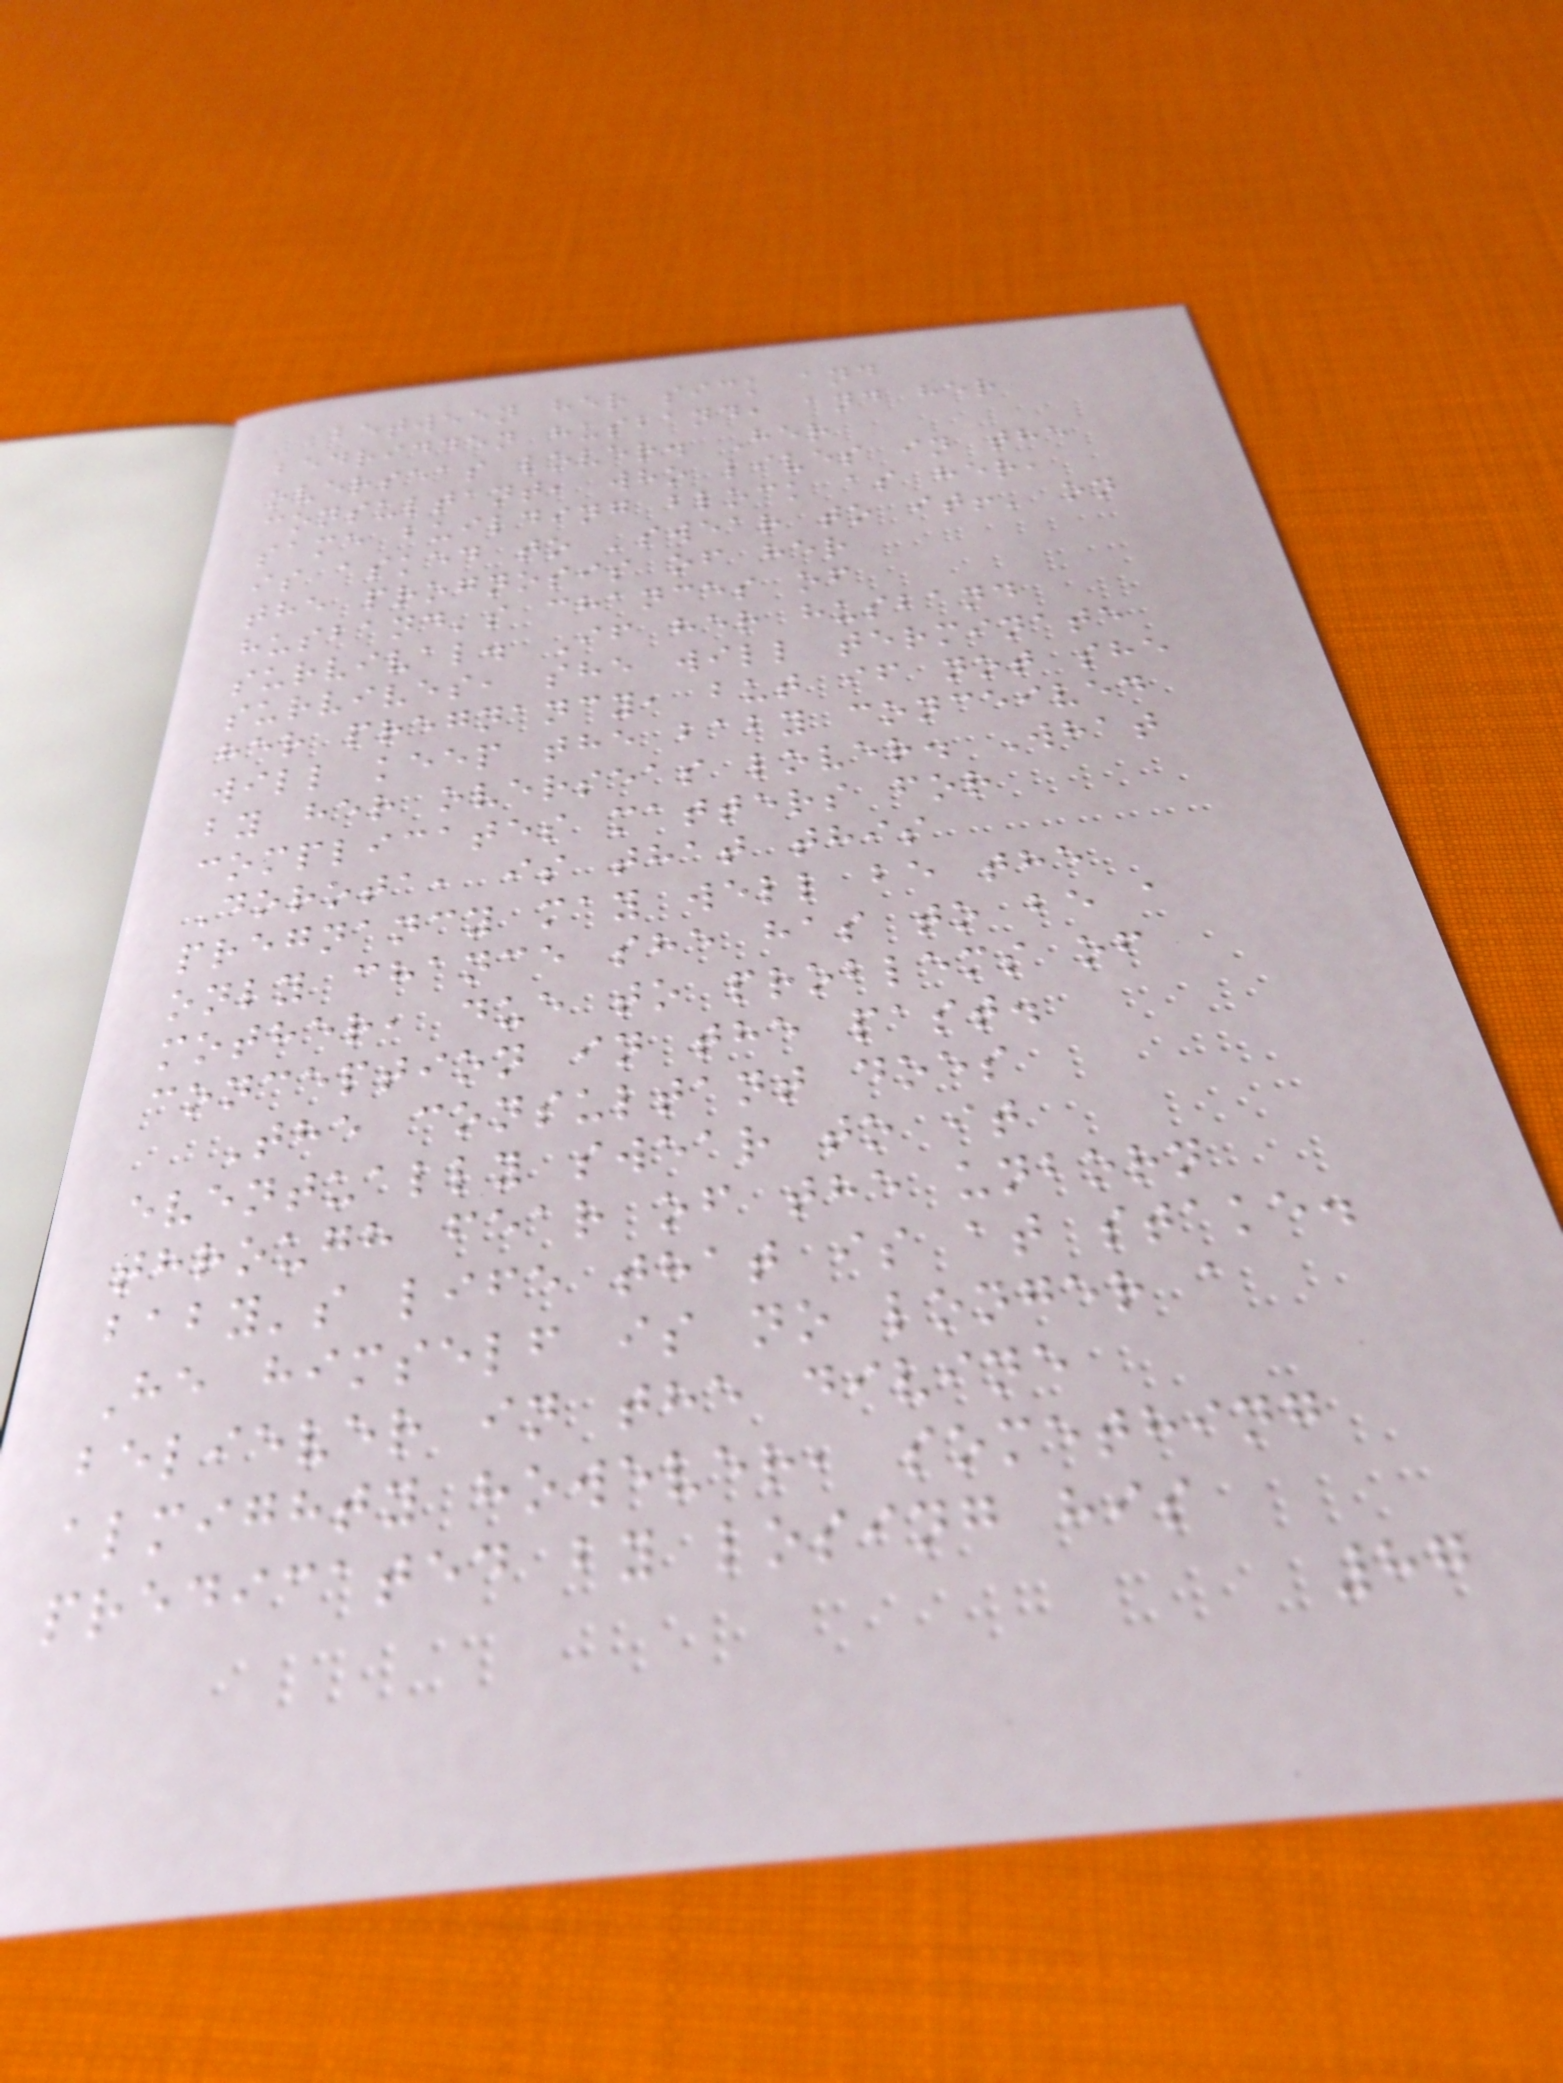between her sick and
bedridden husband, and her
overseas lover. Her
consultant, who lives in the
same building block as her,
is asked to 'swear to it!' on
the prognosis of her
husband's chances of
survival. If her husband
survives, she will terminate
her pregnancy, but if not she
will keep the baby conceived
by her overseas lover. What
complicates matters for
Dorota, is that this
pregnancy may well be the
only chance she has to be a
mother, due to problems of
conception in the past.
The consultant does
eventually swear to it
through fear of the unborn
baby's life that is at stake.
He himself is no longer a
believer in the divine
almighty however, something
predicated by losing his
87
